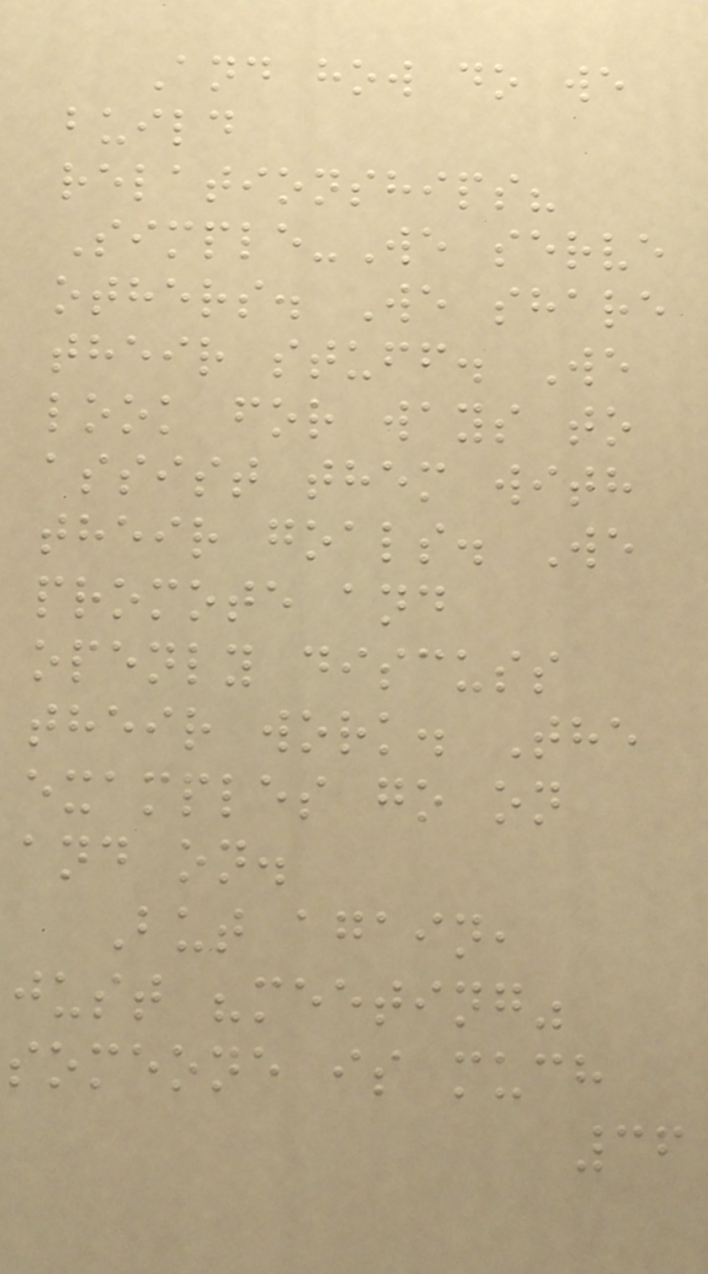And how do we
build
relationships?
Simple-We serve
others. We share
their stuff. We
look for ways to
assist them with
their goals. We
promote and
openly discuss
their work. The
examples go on
and on.
But again,
just "meeting"
someone is much
36
